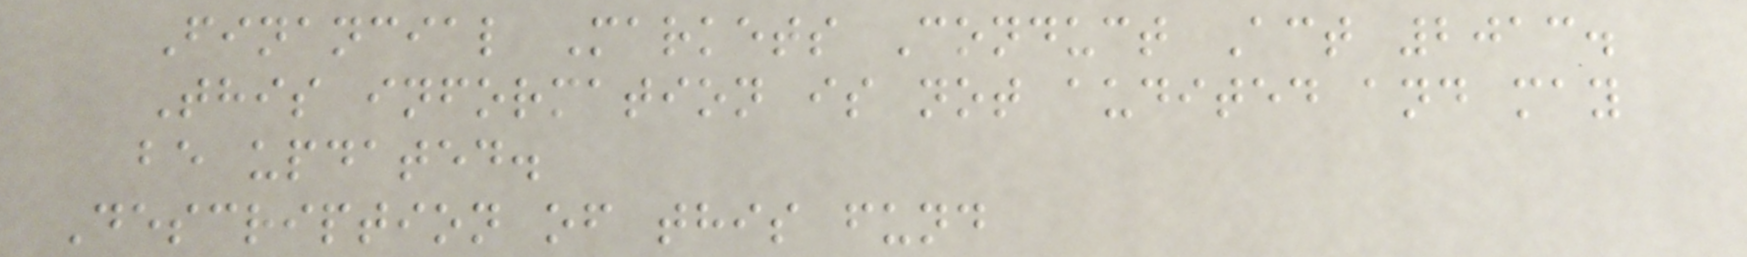Financial Markets Conduct Act 2013.
This information is not audited and may
be updated.
Description of this fund
